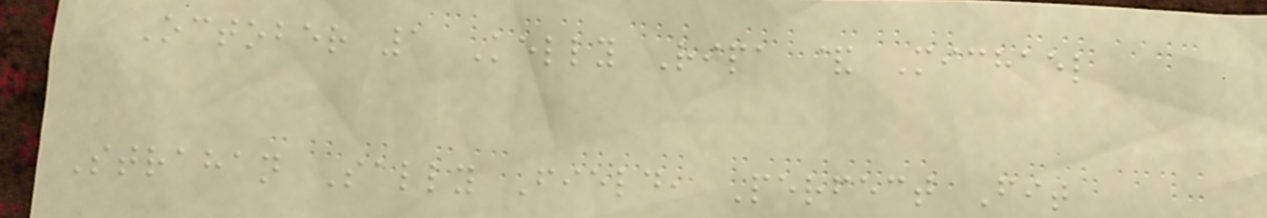October 1 Kelly Ripa & Michael
Strahan Sally Field, Perfect Fit
